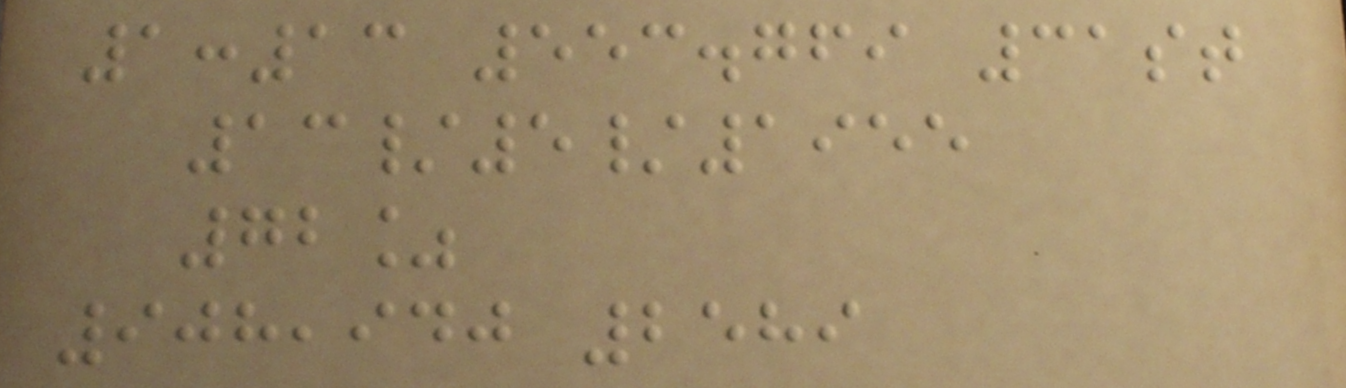1:13 553.769 31st
13/5/1955
72%
908,940 2589
